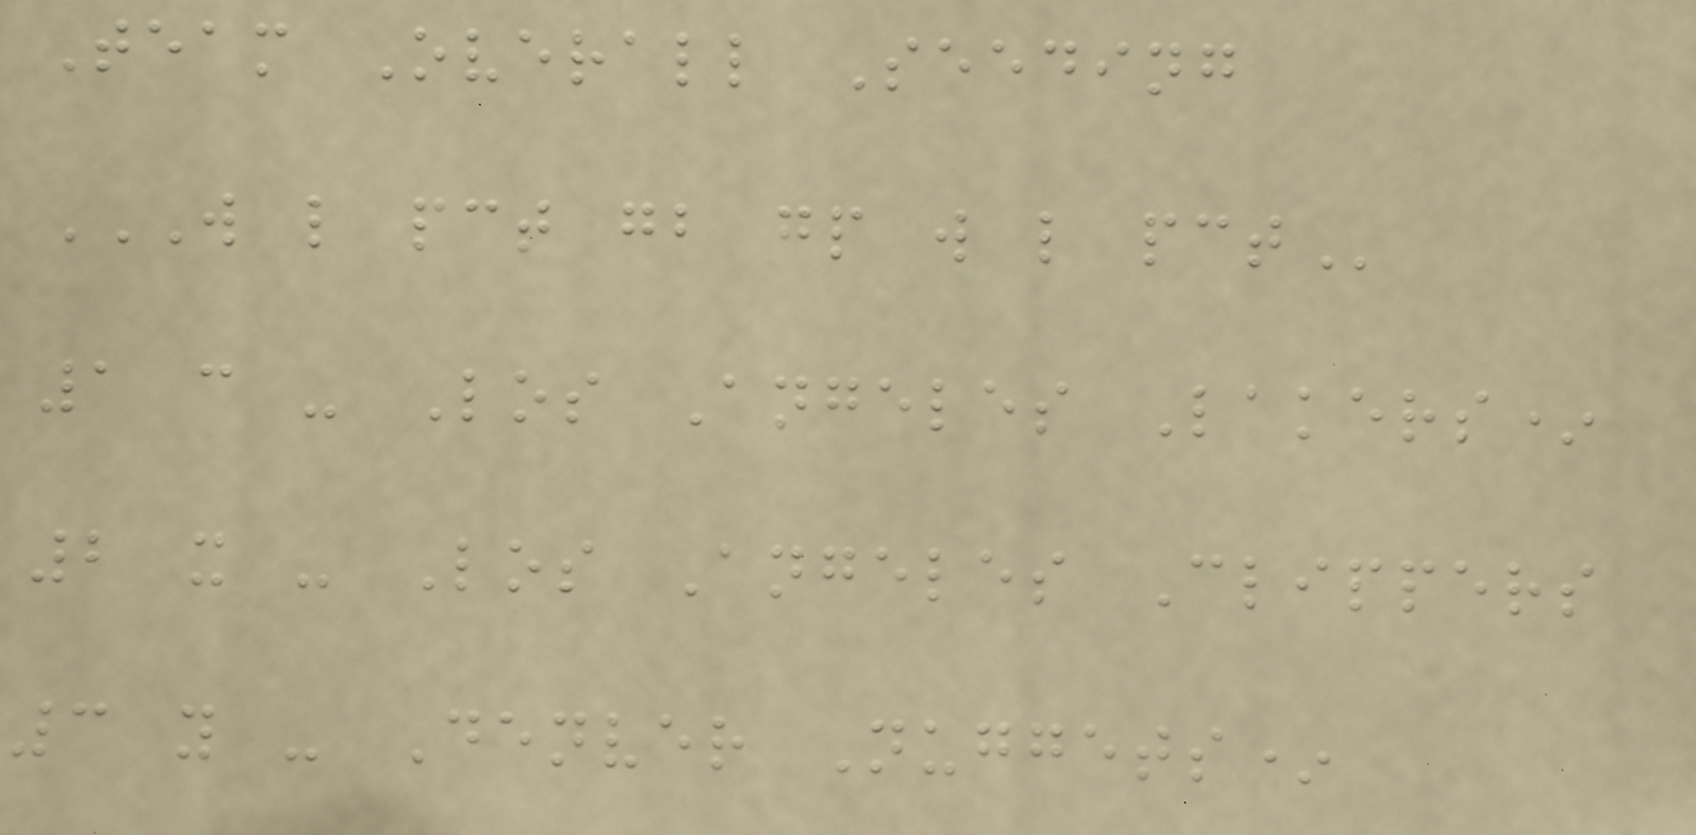Team Overall Seeding
W L PCT GB GP W L PCT
1 c - Los Angeles Lakers*
2 x - Los Angeles Clippers
3 y - Denver Nuggets*
